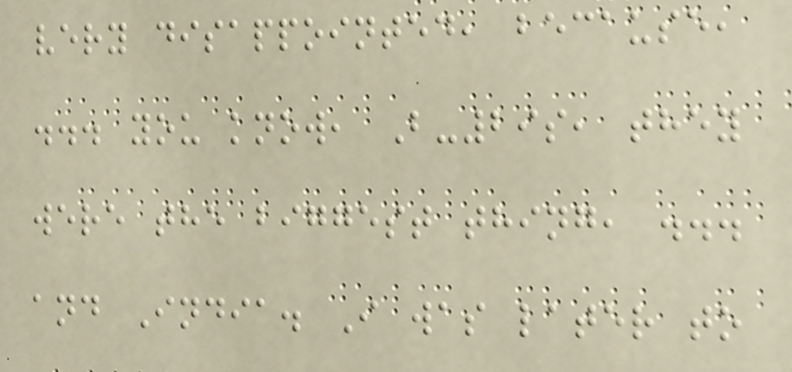very disappointed, because,
... you know, B-29s, they
were the biggest thing, ...
and India. I was later to
